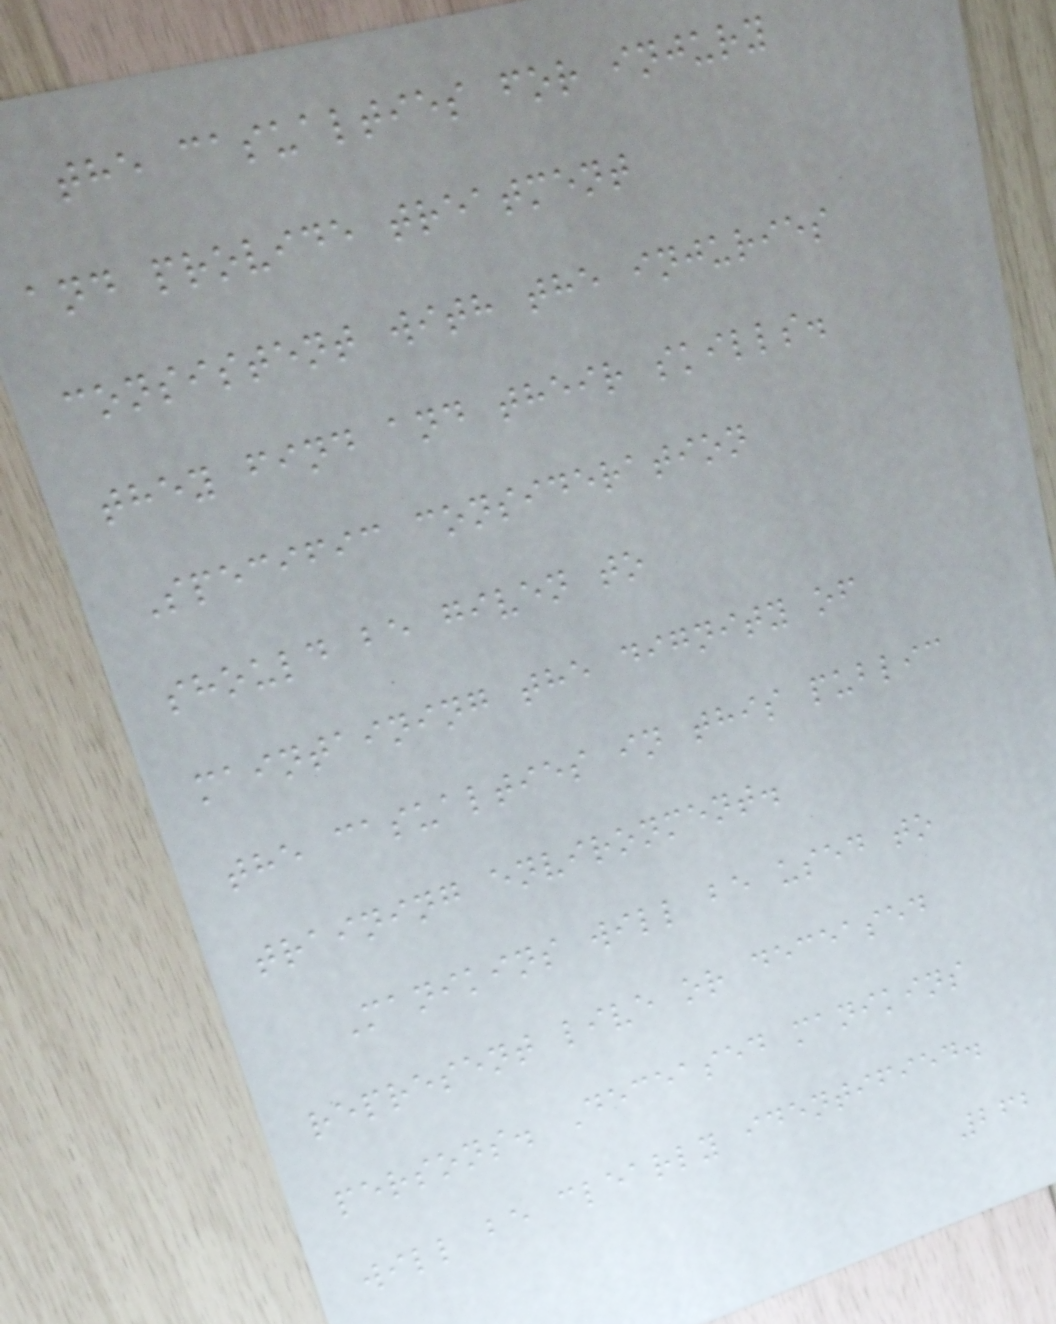the casualties for injury
and provide treatment
consistent with the injuries
they find and their skills.
Specific consideration
should be given to
maintaining the dignity of
the casualties in this public
training environment.
Manikins will be used to
represent live or deceased
persons. Deceased manikins
will be clearly identified.
262
